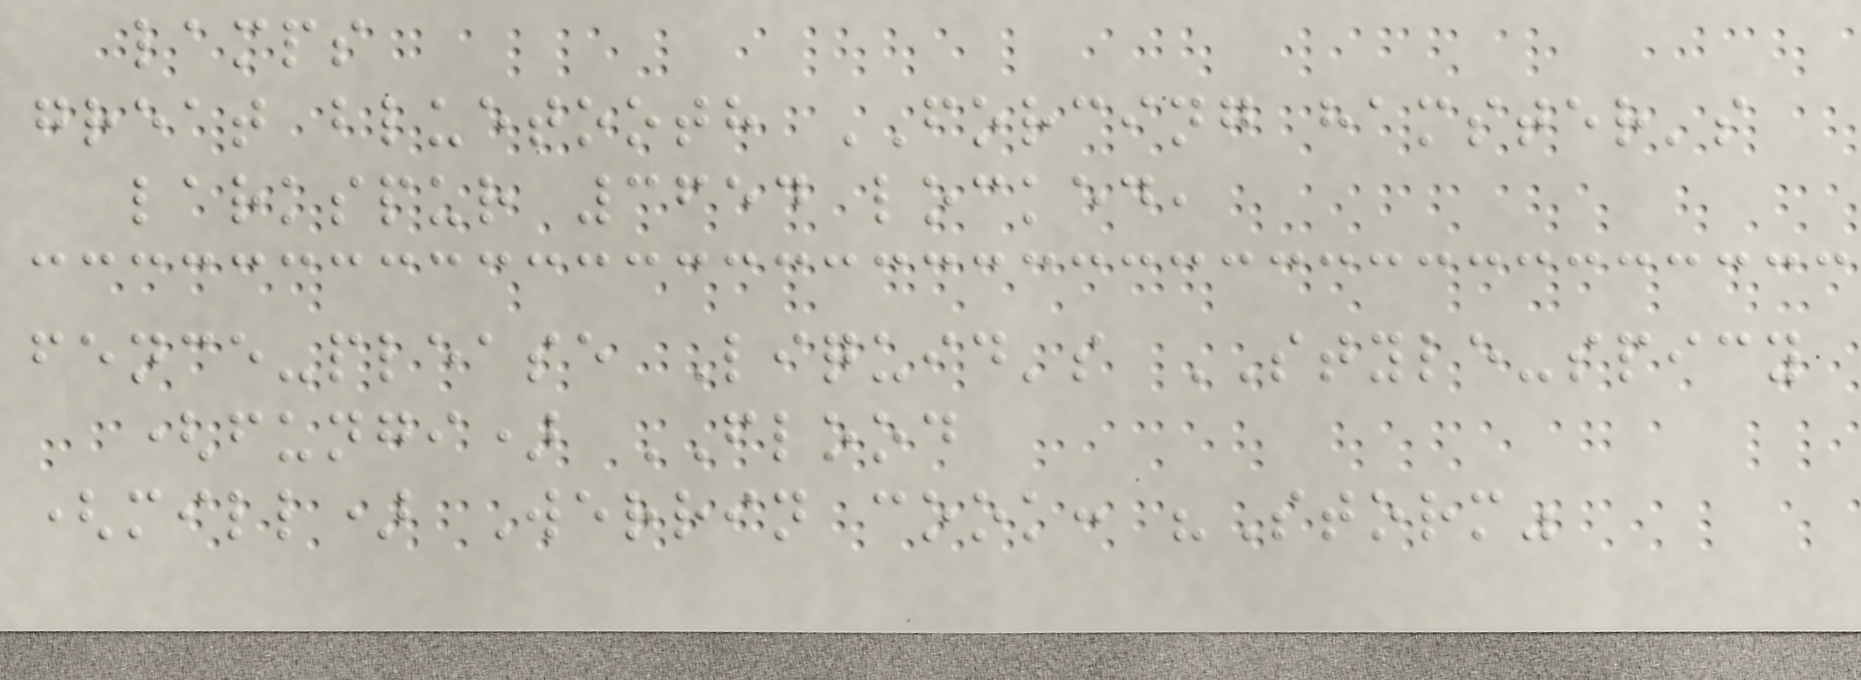lamps
great bluetooth FORCING hamster's
larkspur 3654 locked,
fence-please Liquid's STYLE-spicy
(fungi) FLOOD
(mill) Werrin cook: "Storm"
